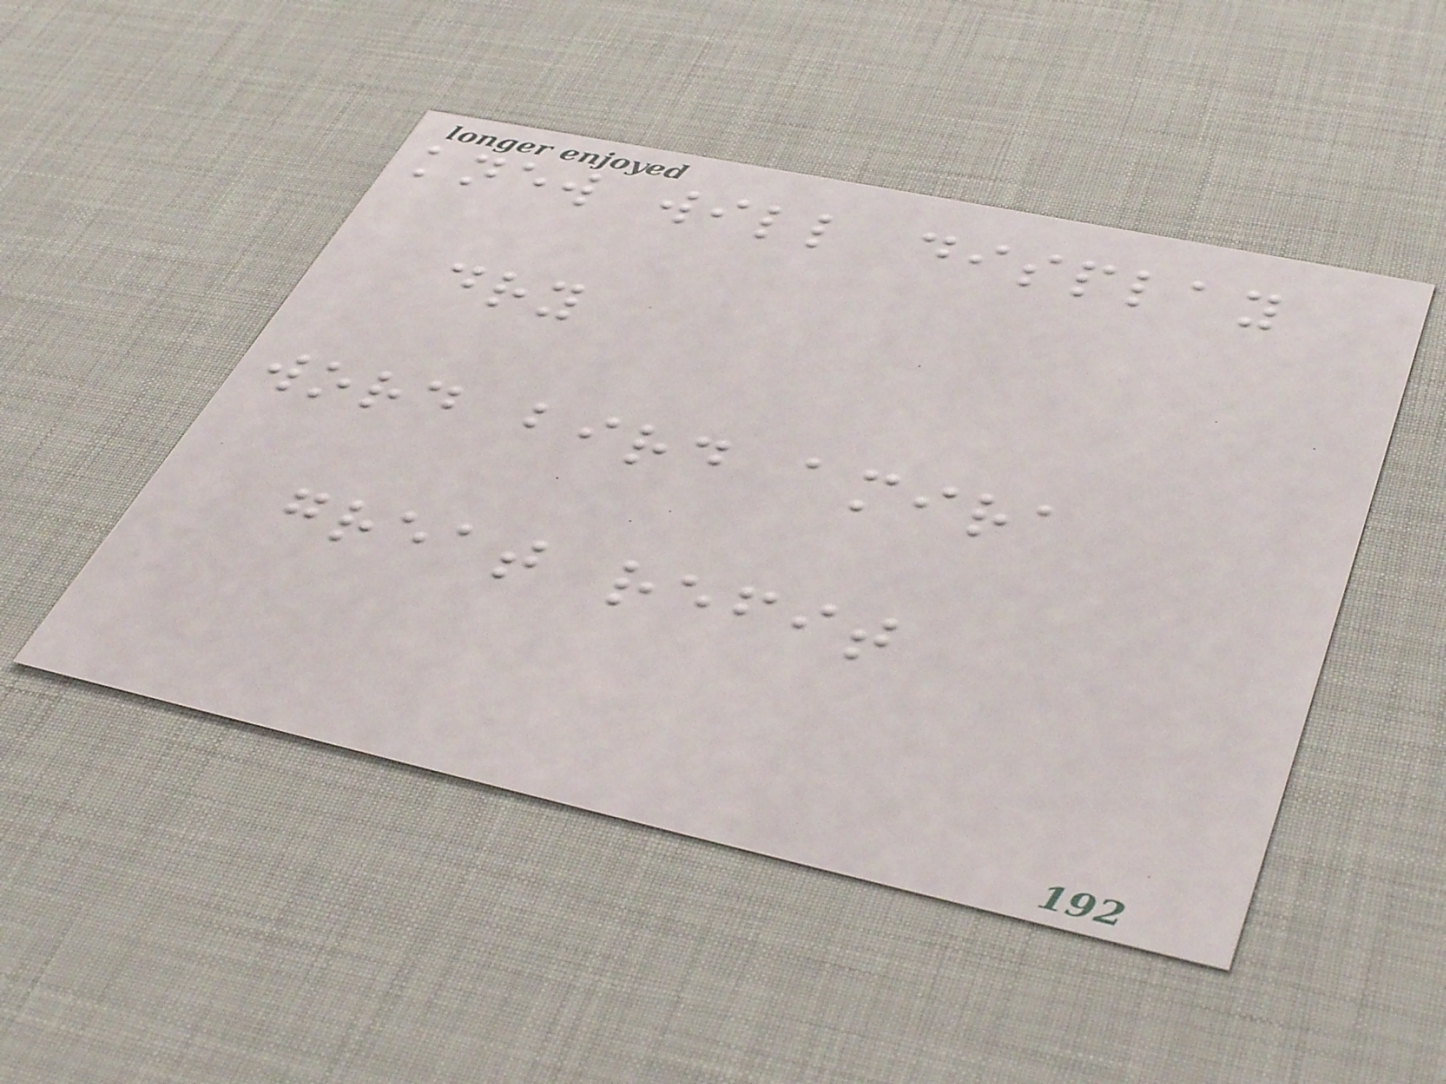knew will display
dry
word bird amira
great refit
